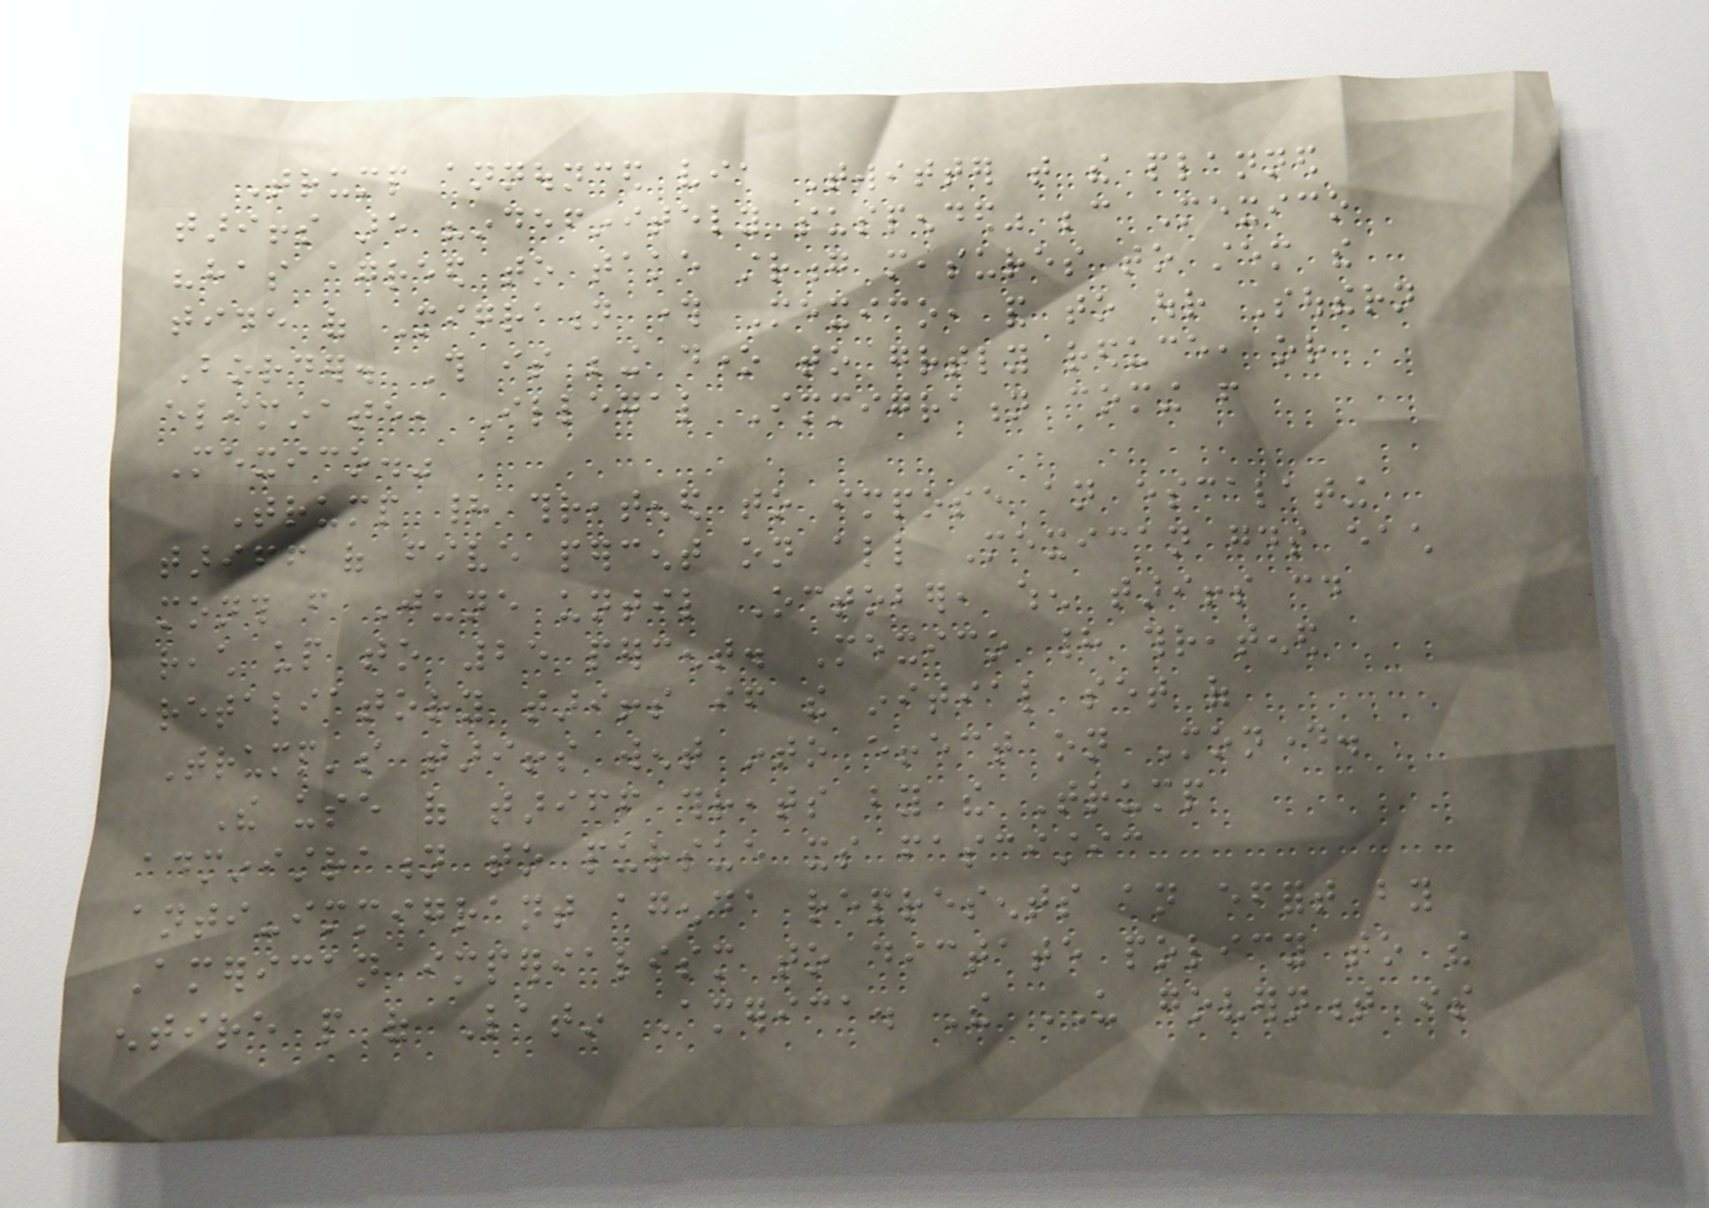Trump announced via Twitter that the planned
tariffs are "indefinitely suspended" because Mexico
"has agreed to take strong measures to stem the
tide of Migration through Mexico, and to our Southern
Border. This is being done to greatly reduce, or
eliminate, Illegal Immigration coming from
Mexico."
Trump had threatened to impose an escalating
tariff of five percent on all Mexican goods each
month from June until October, when tariffs could
reach up to 25 percent. Mexico had threatened
retaliatory tariffs if the initial set of
Trump's tariffs went into effect on Monday.
The use of tariff threats by the Trump
administration to pursue its fascistic
anti-immigrant agenda represents an effort by
American imperialism to dictate policy to the
entire people of Latin America. The US government is
